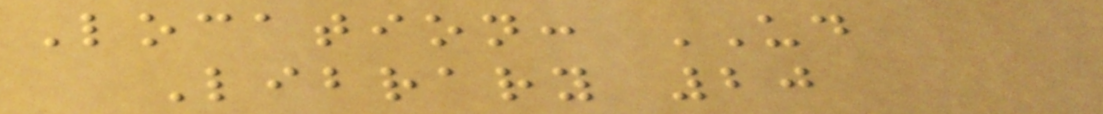Location: UD
Library 20
